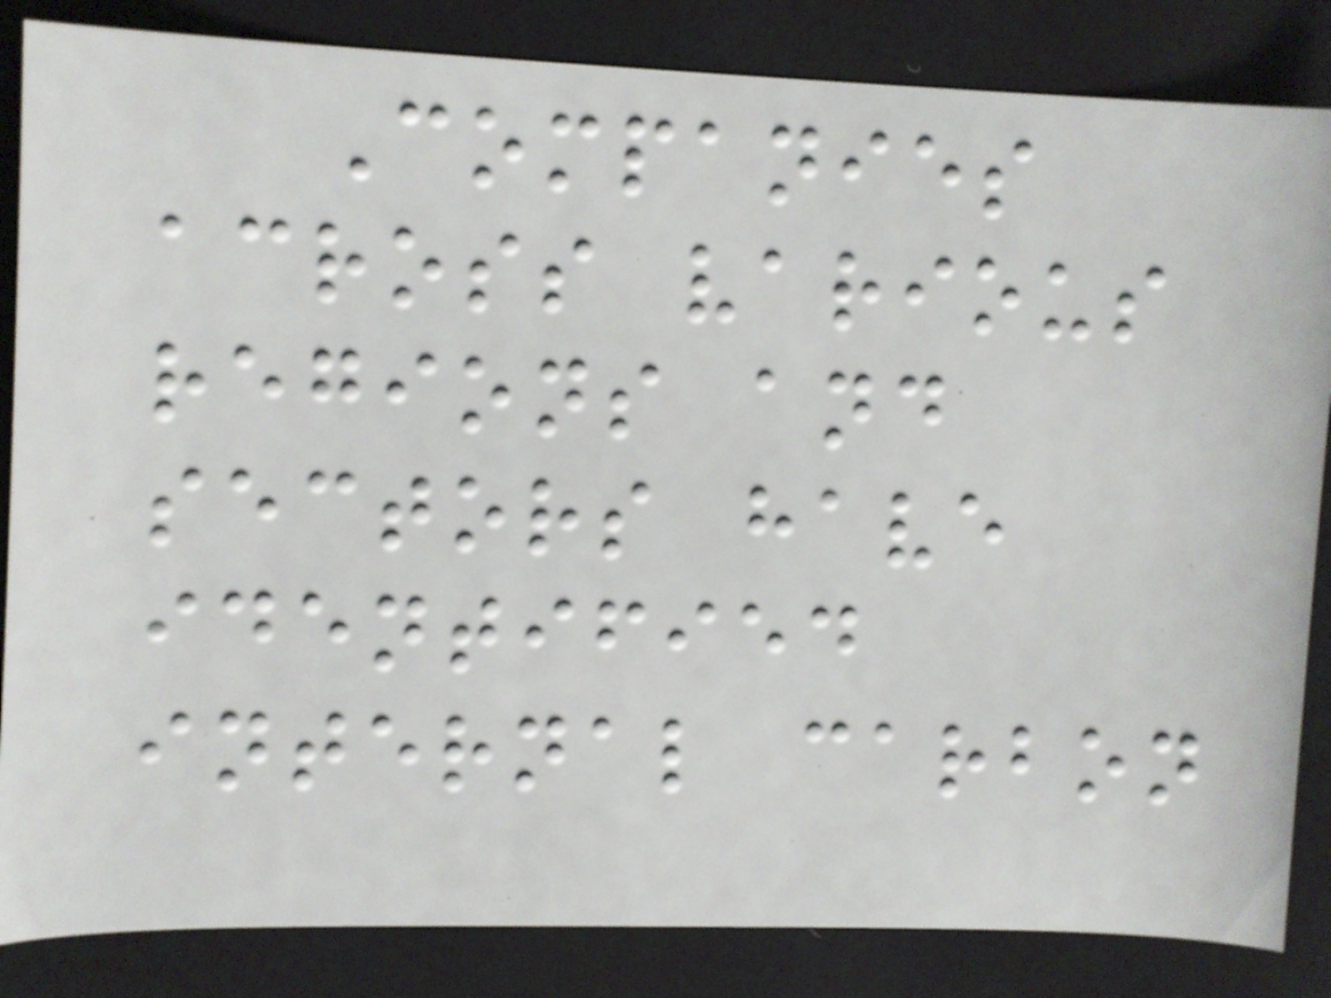Companies
across various
regions and
sectors have
identified
internal carbon
